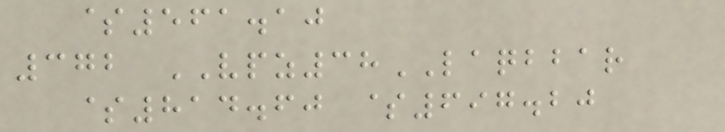$561.10
372 VPZ38LAQBBAR
$814.60 $697.20
